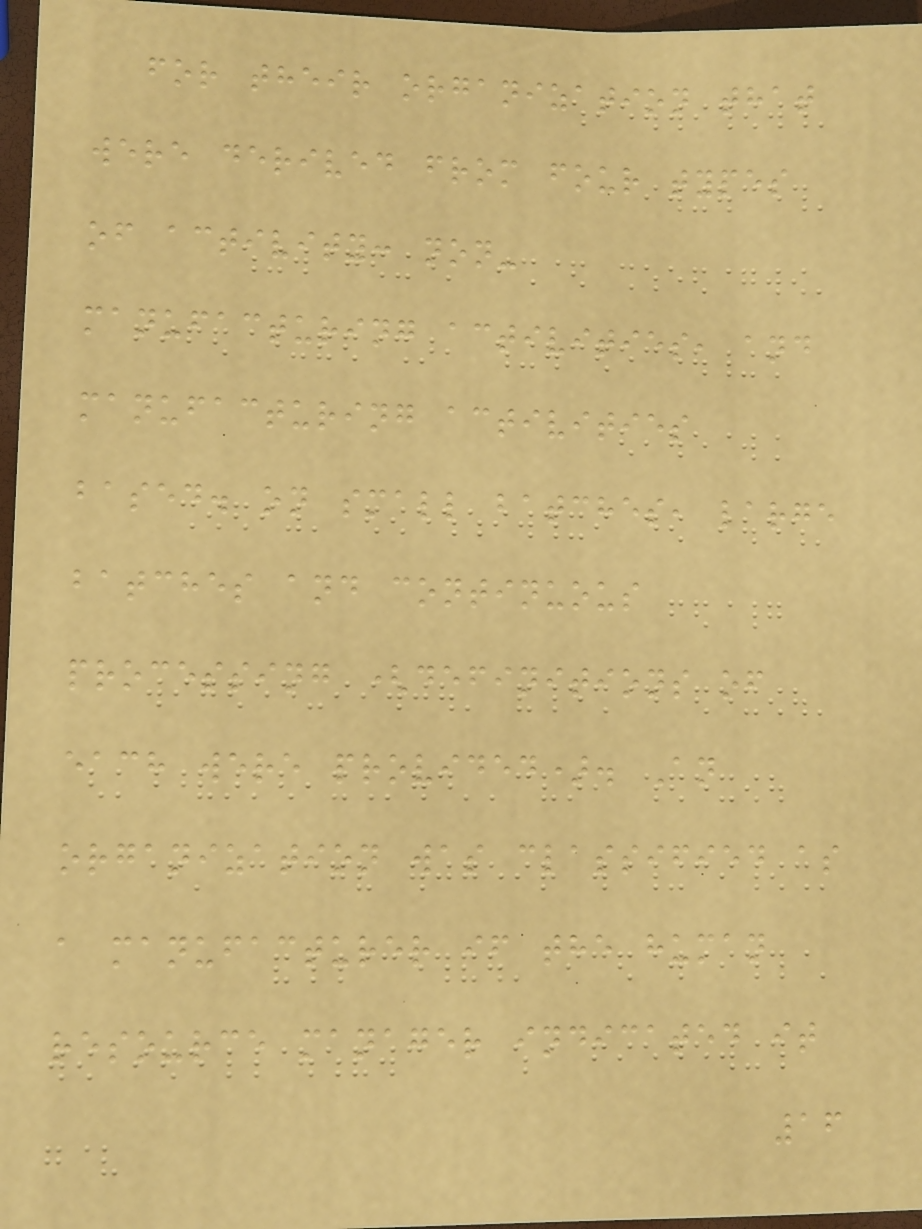for their organization that
were derived from four types
of activity: non-
manufacturing activities, and
manufacturing activities
based. on small batches, large
batches and continuous
processing (definitions of
each were provided). An
organization was classified as
a manufacturer if the human
resource manager indicated it
16
